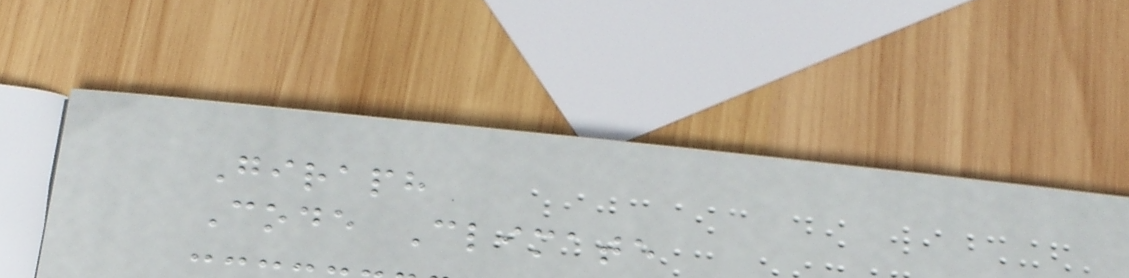Giraph
Code Climate
